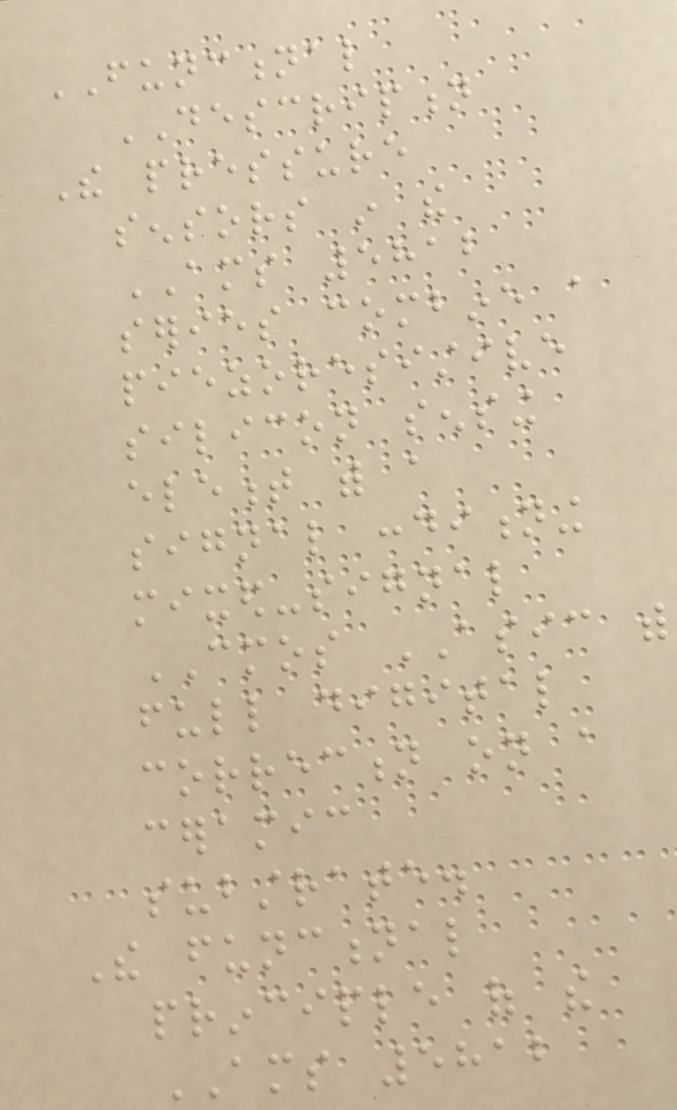FUNCTIONAL
DESCRIPTION
The pressure
sensors in the
AMS 5812
series combine a
piezoresistive
silicon sensing
element with a
signal conditioning
mixed-signal
CMOS ASIC with
full digital
correction on a
ceramic
substrate.
The functional
principle of the
AMS 5812
